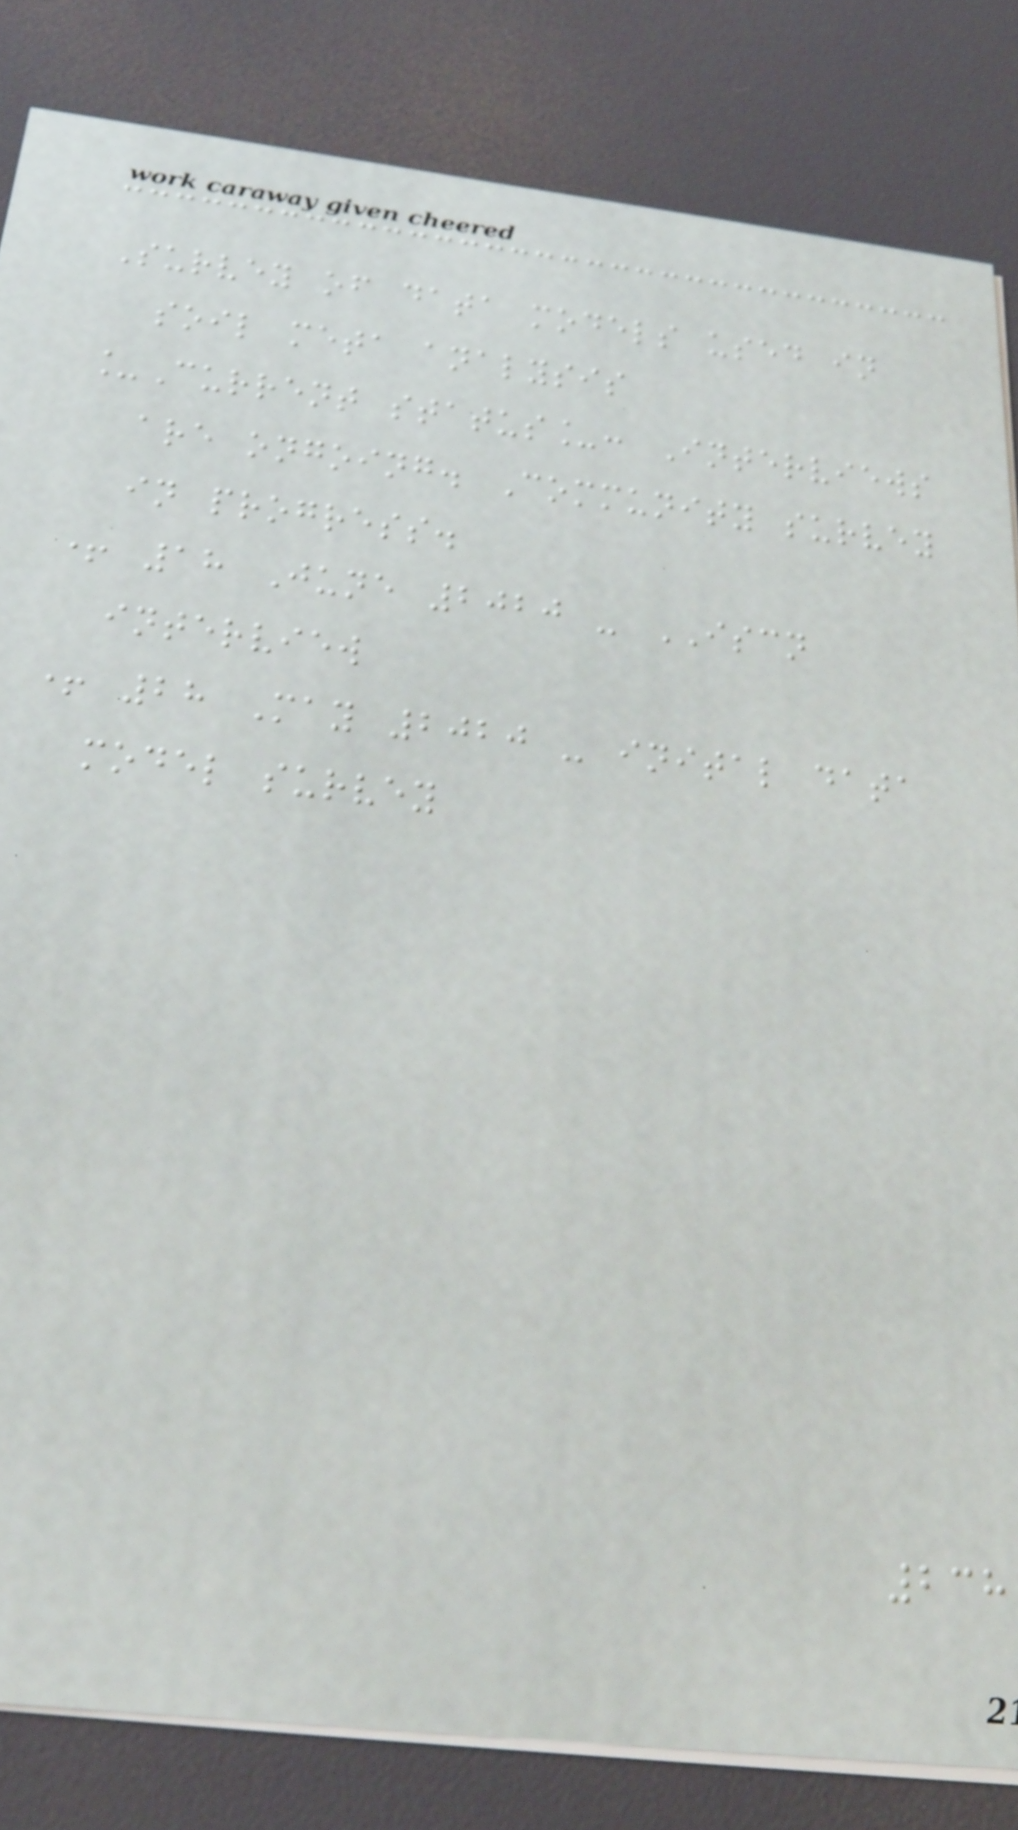Survey of data models used in
soil meta analysis
_Current status_: Interviews
are ongoing. Community survey
in progress.
+ 18 June 2020 - ISCN
interview
+ 28 May 2020 - inital data
model survey
238
